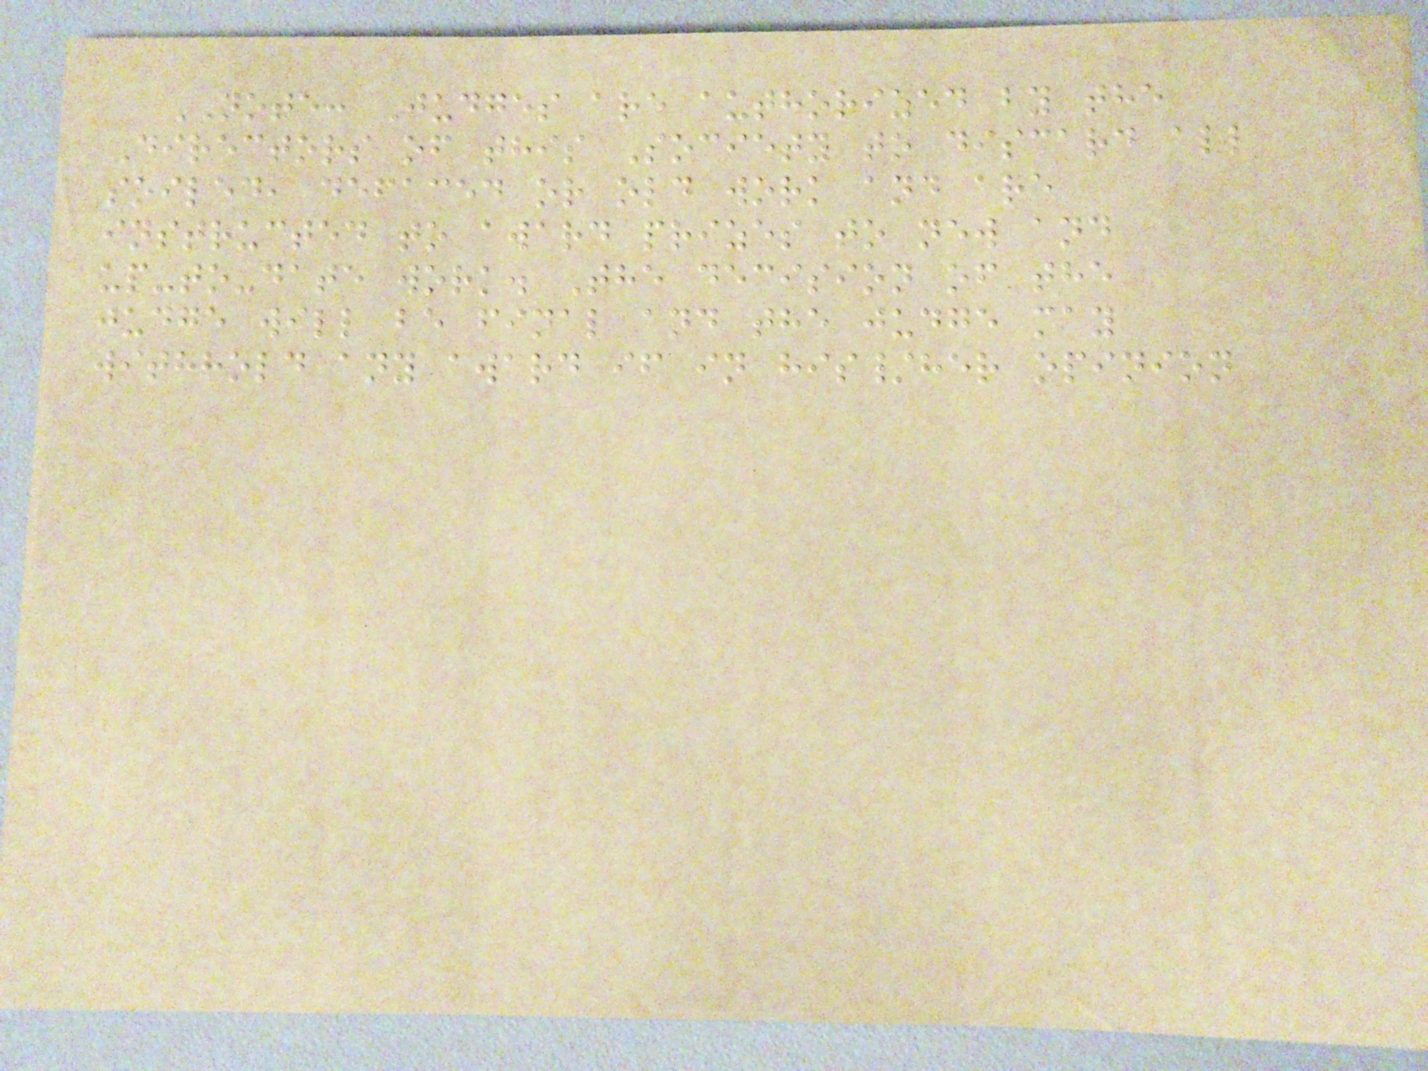NOTE: Judges are authorized by the
Directors of this Society to discard all
soiled, defaced or old work and are
instructed to award prizes to new and
up-to-date work. The decision of the
judge will be final and the judge may
withhold any award if in his/her opinion
